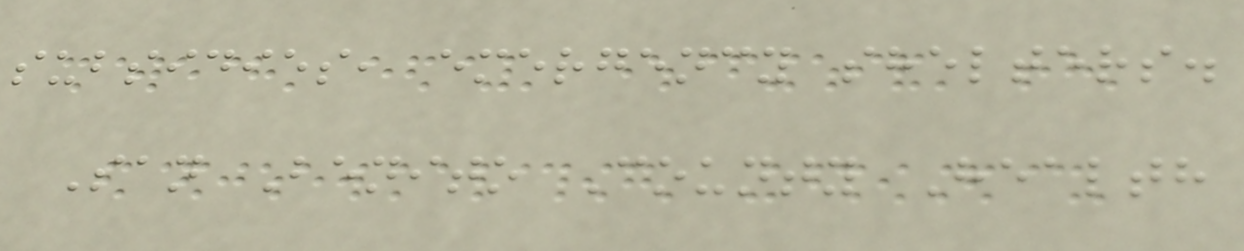subsidies, emergency shelters.
San Benito County Health
